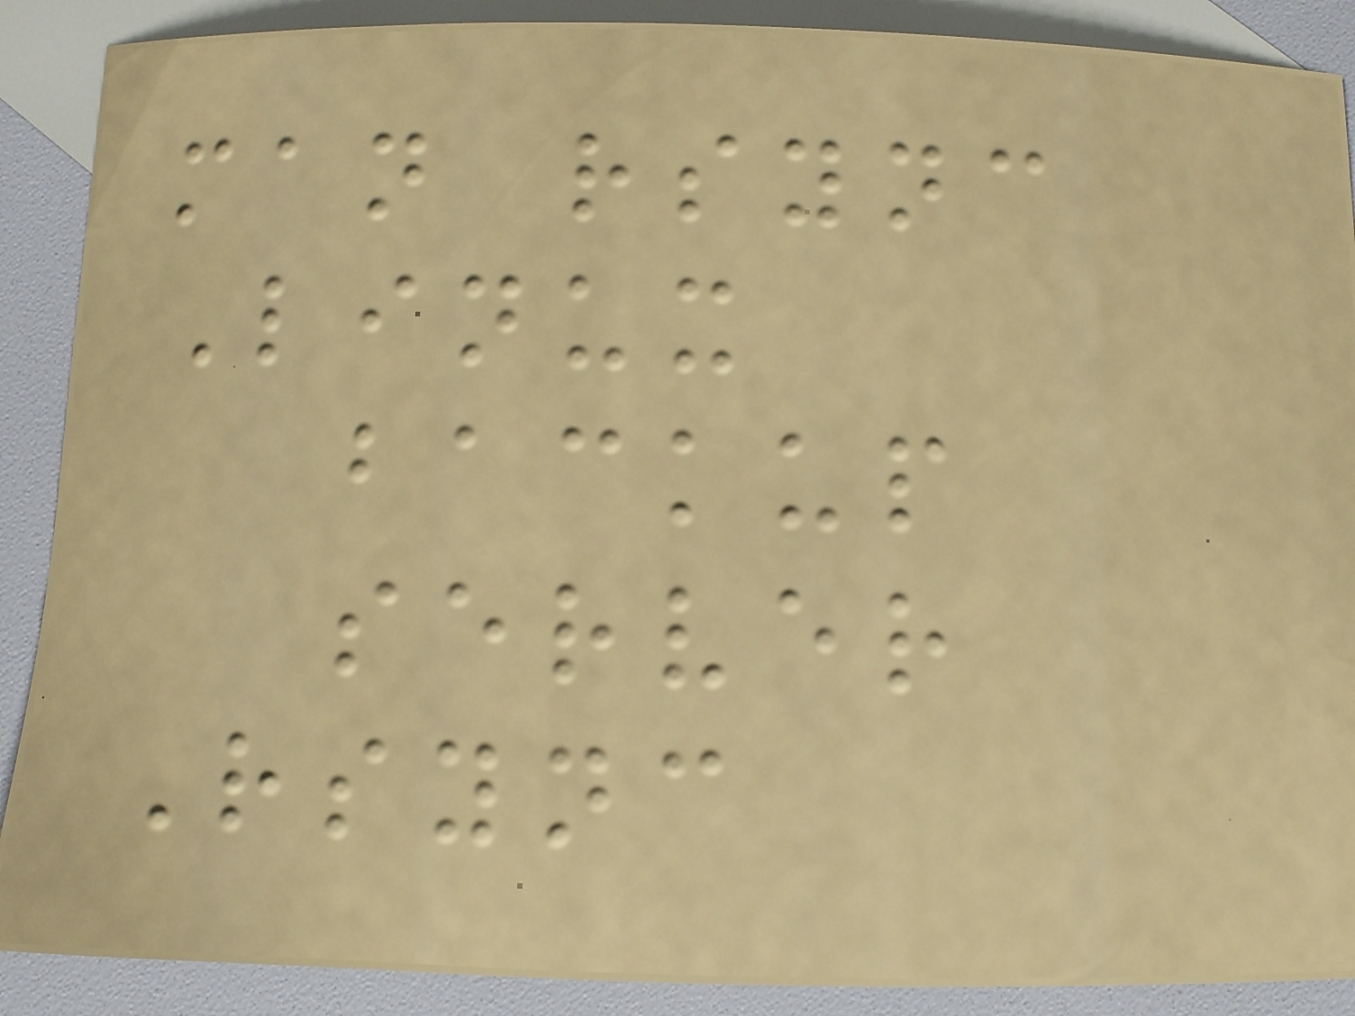man rsync
Linux
backup
server
Rsync
